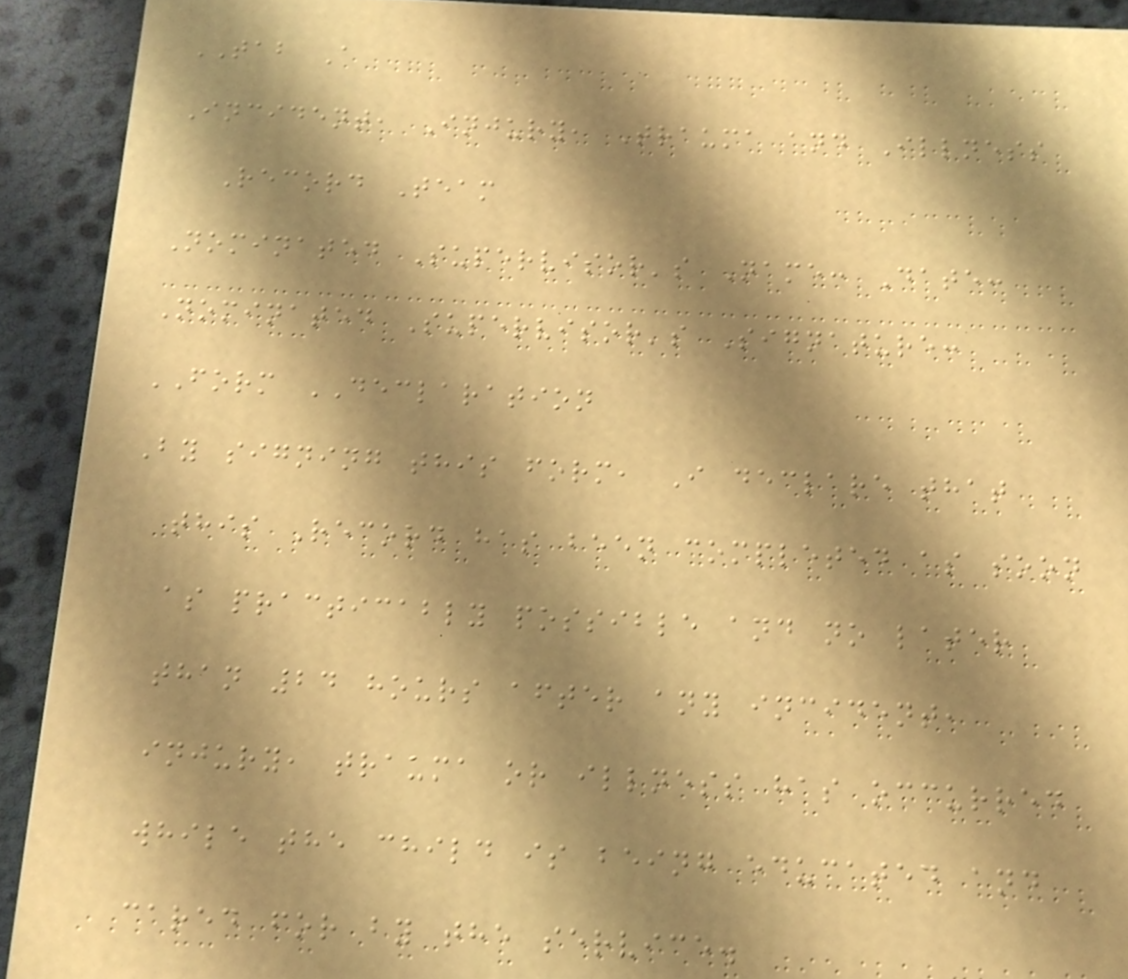TAB A
Incident, Injury, Trauma and Illness
Record Team
Nominated Supervisor's Name: Date:
Nominated Supervisor's Signature:
FORM DECLARATION
By signing this form, I declare that
this Record has been completed as soon
as practicably possible and no later
than 24 hours after any incident,
injury, trauma or illness has occurred
while the child is being educated and
cared for by the service.
